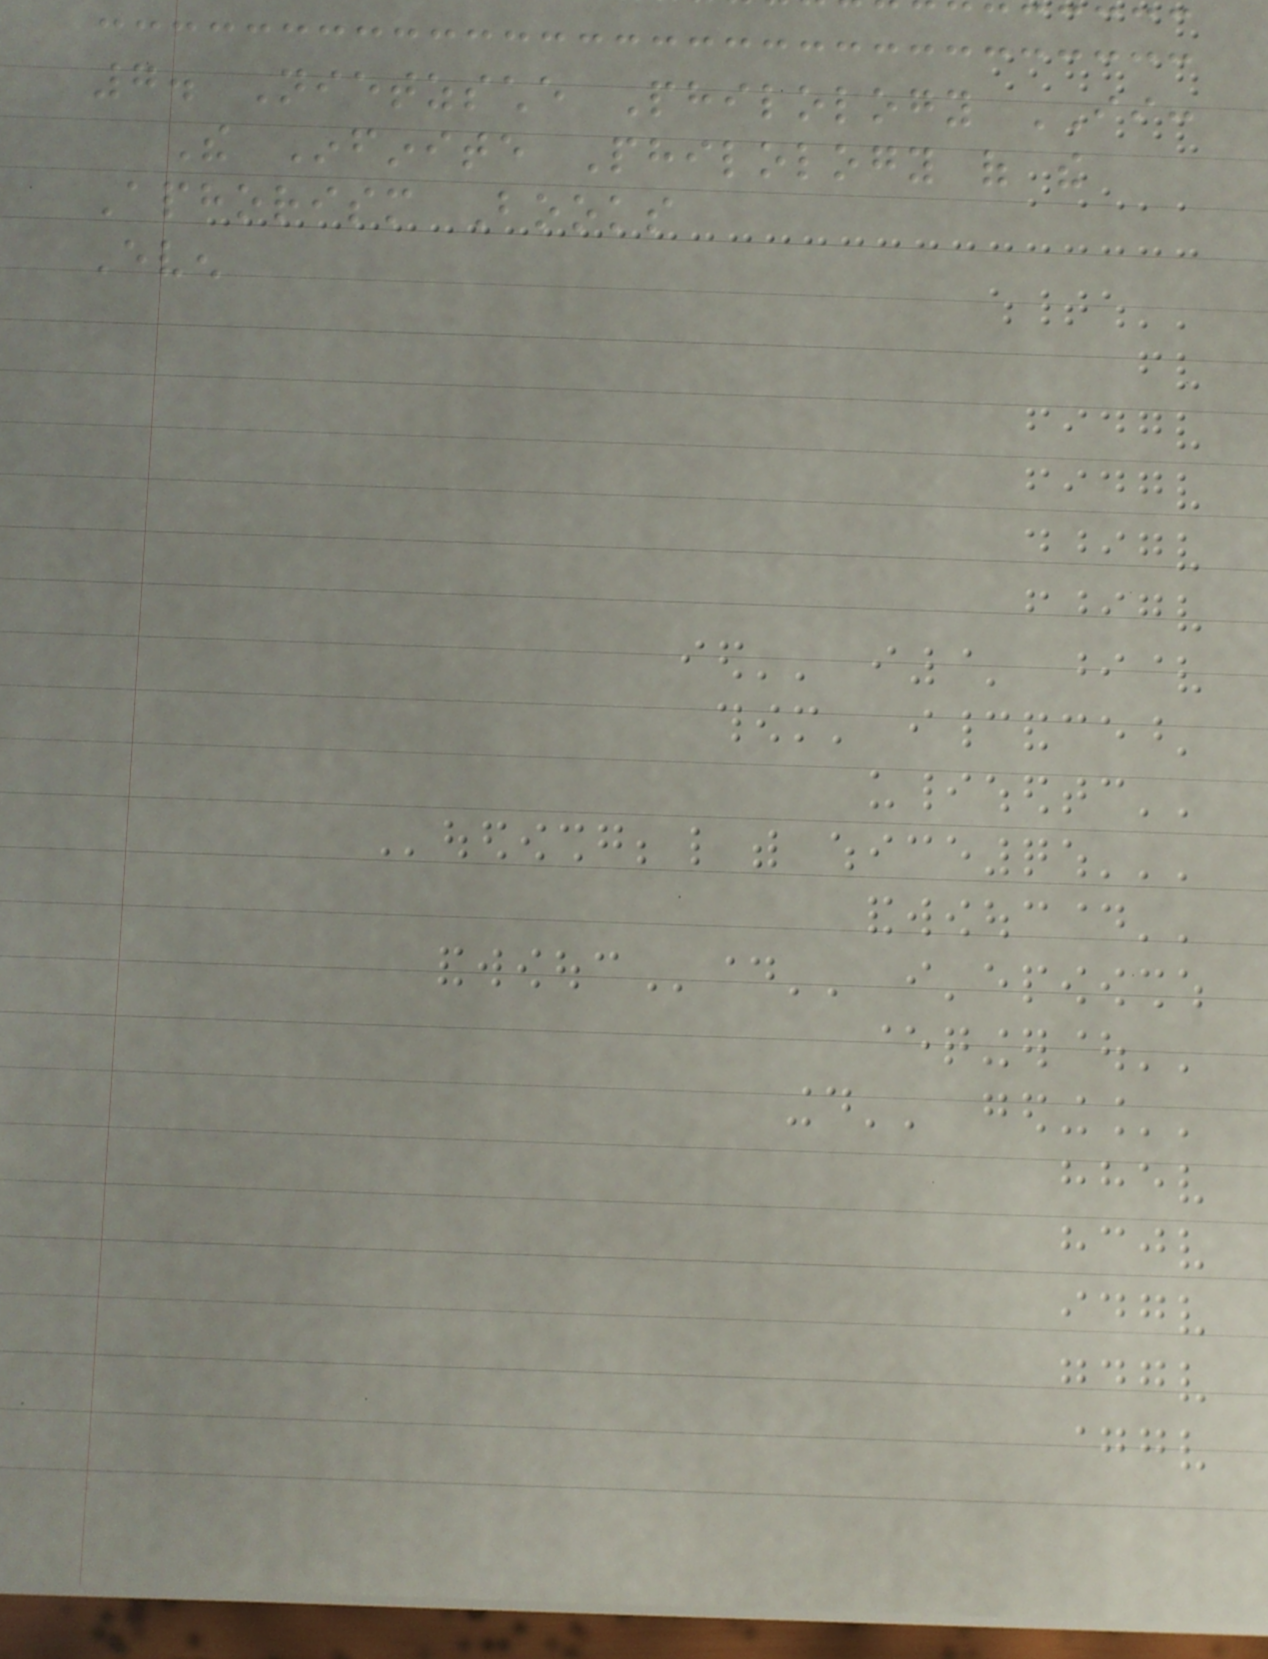7. Nietzsche Philology II:
The Infinite Philology of the
Aphorism Books
Even
